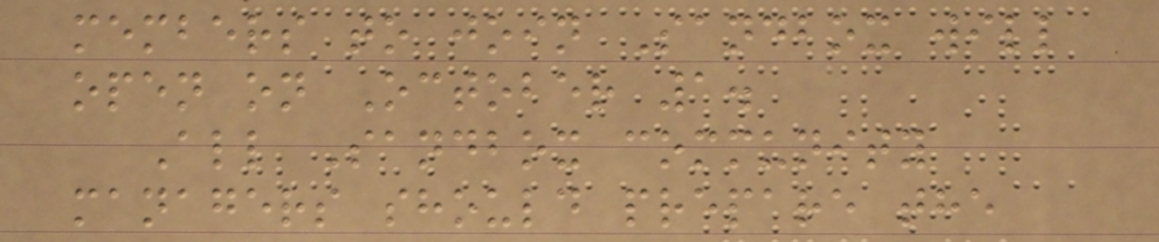members to join Sandbox will
open on October 1.
All Sandbox community
managers should prepare the
